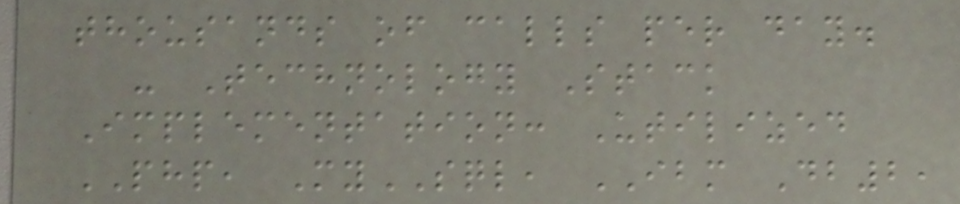thousands of calls per day.
- Technology Stack
Implementation: Utilized
PHP, MySQL, IBM Db2,
